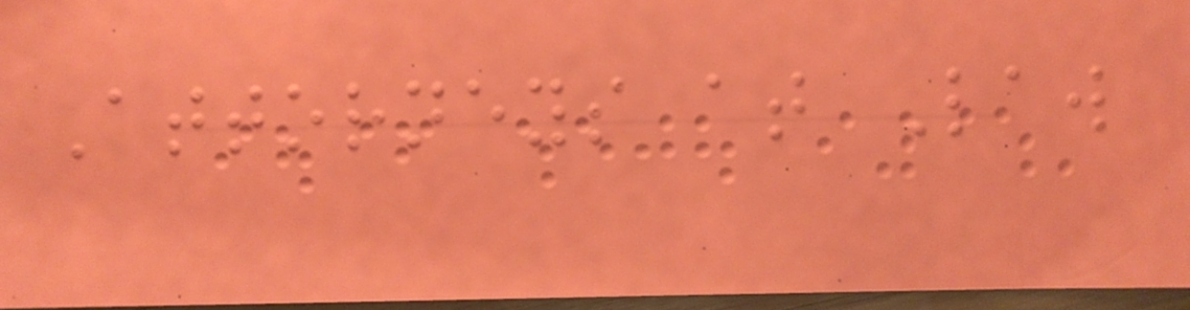Attorneys at Law
